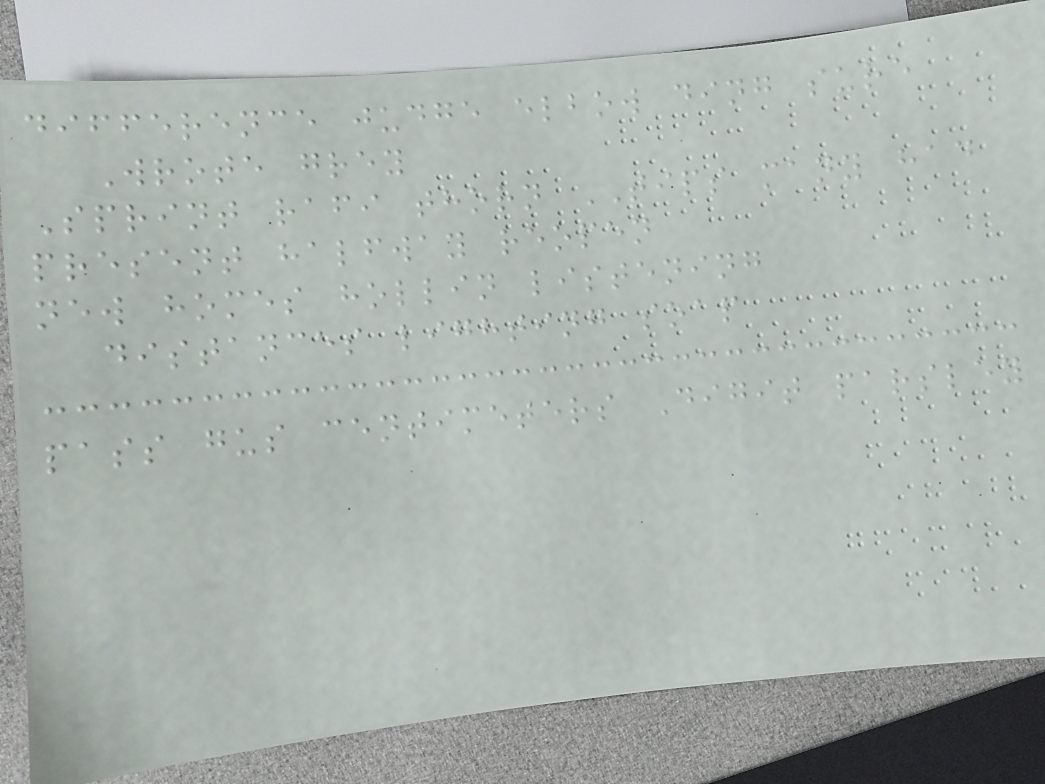difference judge elbow ding sure
Wrote grey
Sprint rafi thorn TIPS many had
present halfway reopen
new homes hollin listening
distances lighting soap
pass gus centimeters Digit parsley
